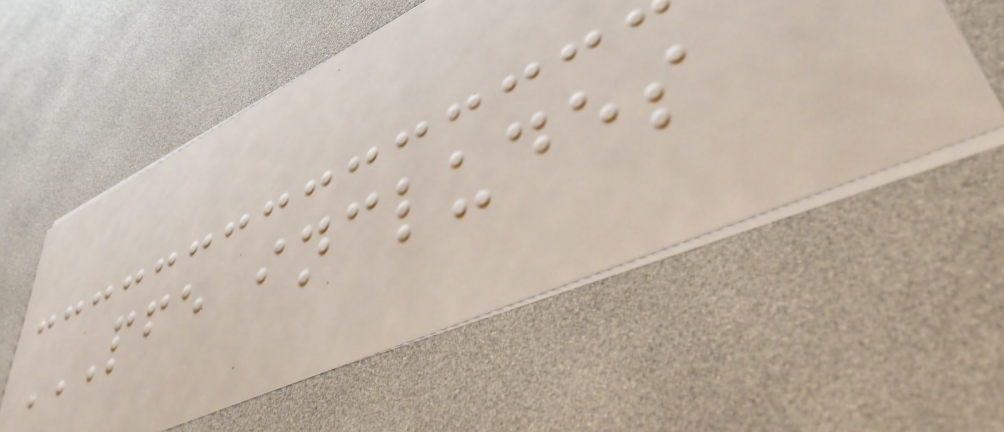PFE INCLUDES
